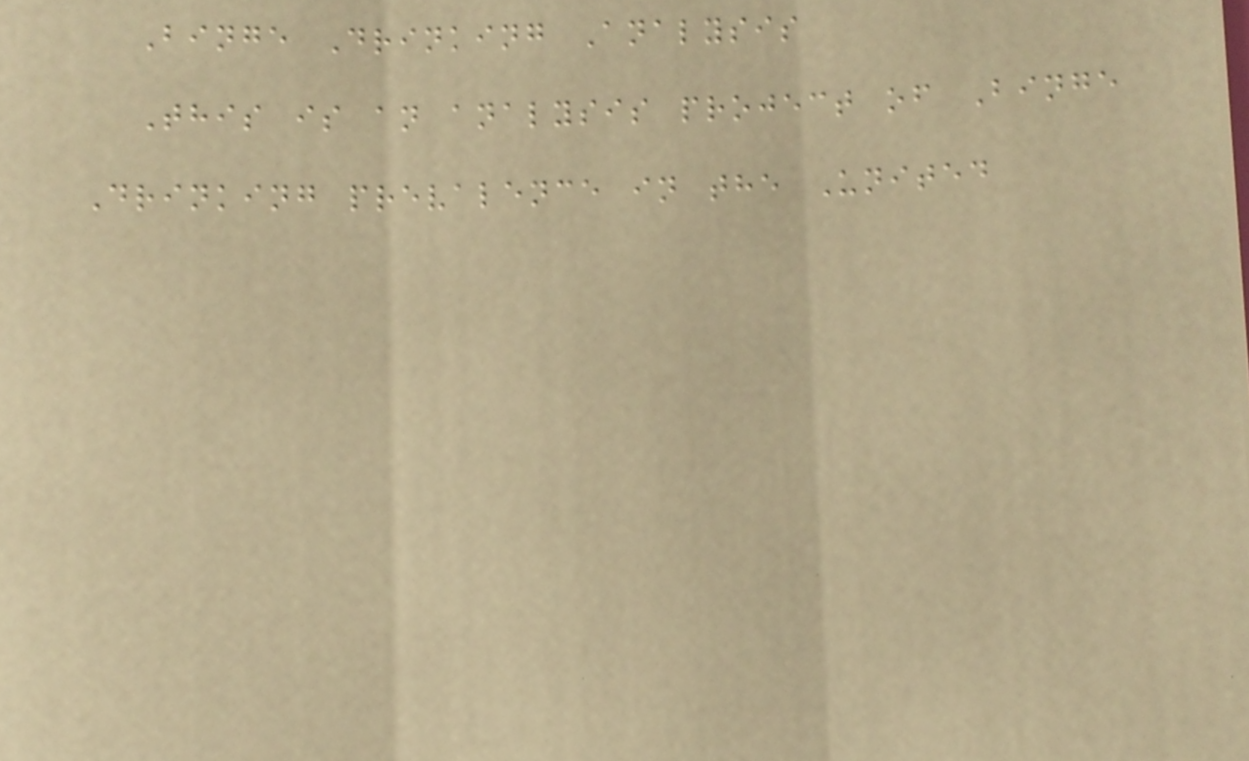Binge Drinking Analysis
This is an analysis project of Binge
Drinking prevalence in the United
